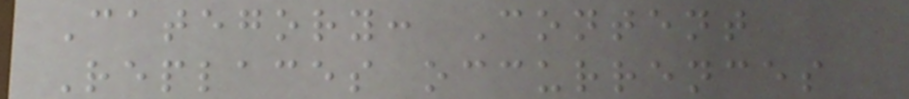Category: Content
Replaces occurrences
